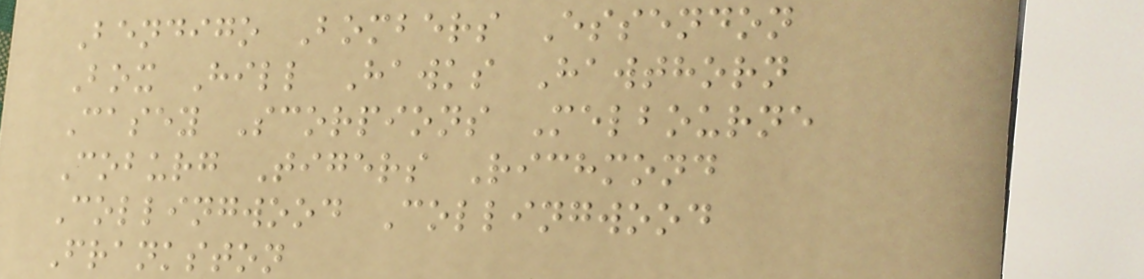Bendigo Bombers Essendon
Box Hill Hawks Hawthorn
Casey Scorpions Melbourne
Coburg Tigers Richmond
Collingwood Collingwood
Frankston
